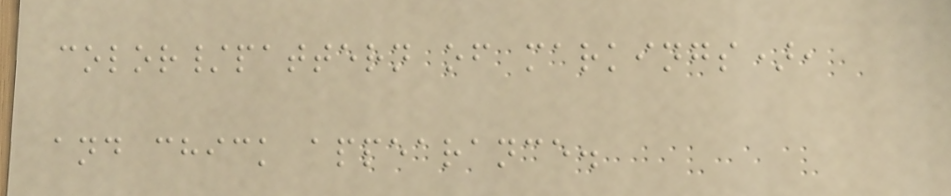color/pattern of markings),
and chick appearance.
